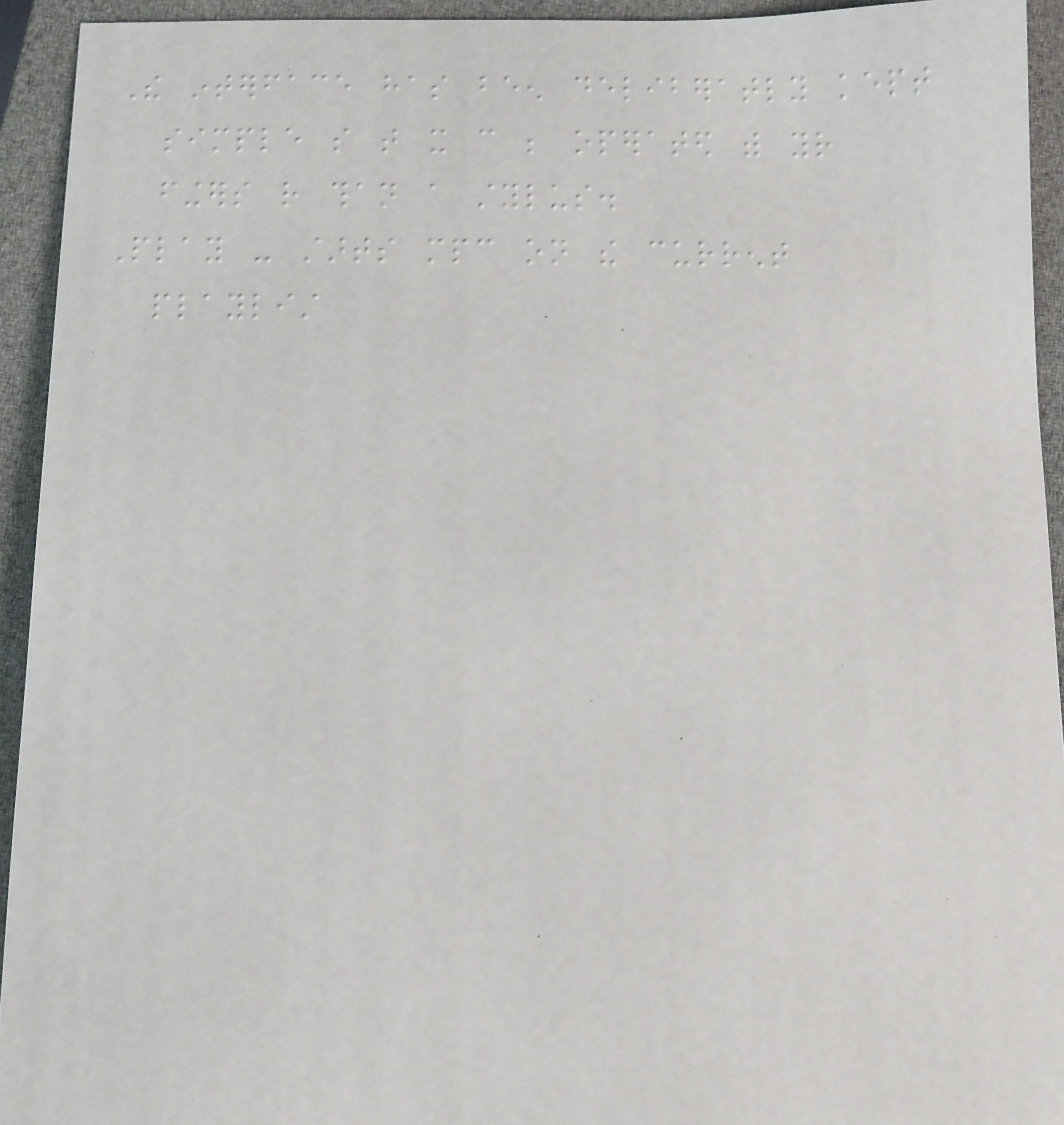The interface has been deliberatly kept
simple so that it can be operated with your
fingers rather than a stylus.
Play - starts mpc on the current
playlist
